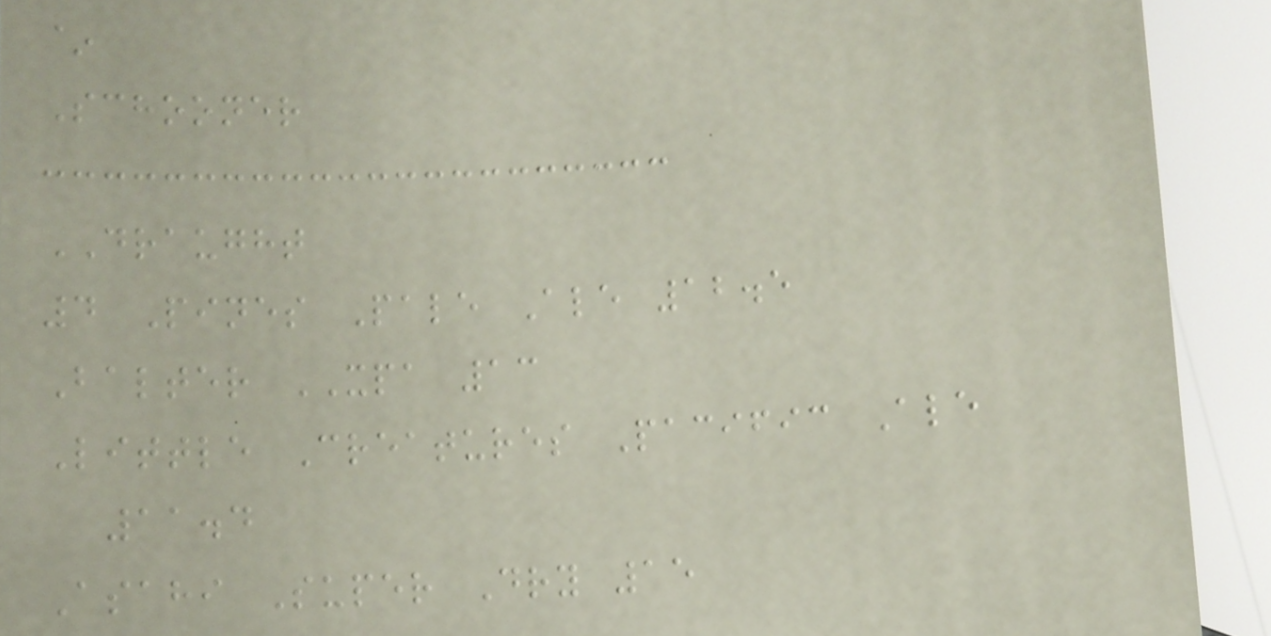~
Schooner
DRAUGHT
4 Pines Pale Ale 12.5
Balter XPA 13
Little Creatures Pacific Ale
11.4
Asahi Super Dry 15
